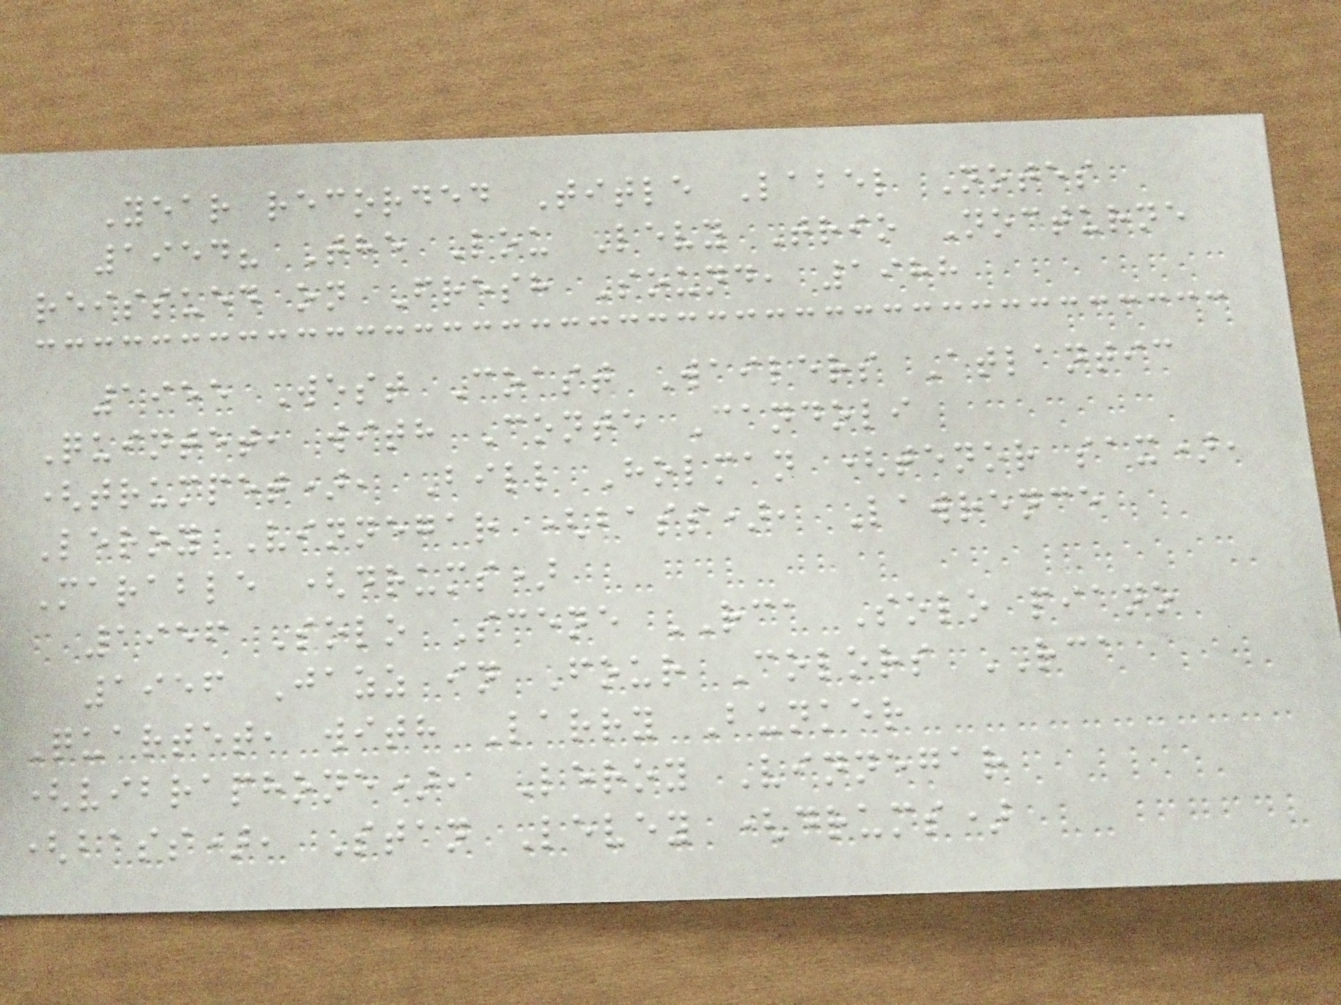Year recorded Title Label Notes
1954? The Lou Levy Trio Nocturne
reissued on Fresh Sound, 1988
1955 West Coast Wailers Atlantic
Quintet, with Conte Candoli
(trumpet), Bill Holman (tenor sax),
Leroy Vinnegar (bass), Lawrence
Marable (drums)
1956 Solo Scene RCA Solo piano
1956 Jazz in Four Colors RCA
Quartet, with Larry Bunker
(vibraphone), Leroy Vinnegar
(bass), Stan Levey (drums)
